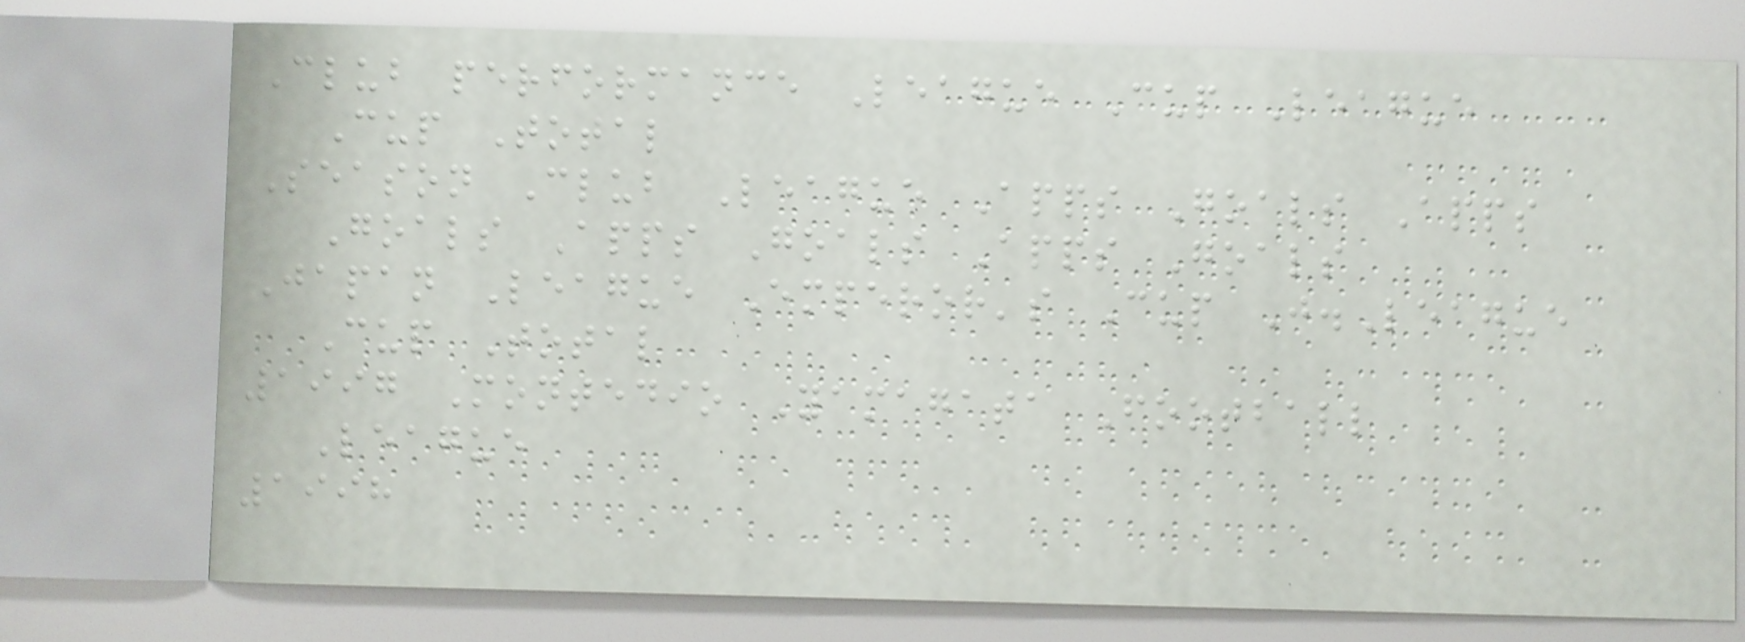Club performance League Cup League
Cup Total
Season Club League Apps Goals Apps
Goals Apps Goals Apps Goals
Japan League Emperor's Cup J.League
Cup Total
1997 Montedio Yamagata Football
League
1998
